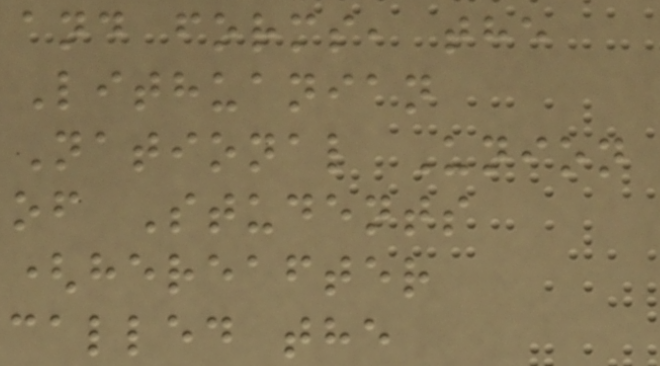and forms, the
Lithuanian
National Union
of Students
(hereafter
called the
